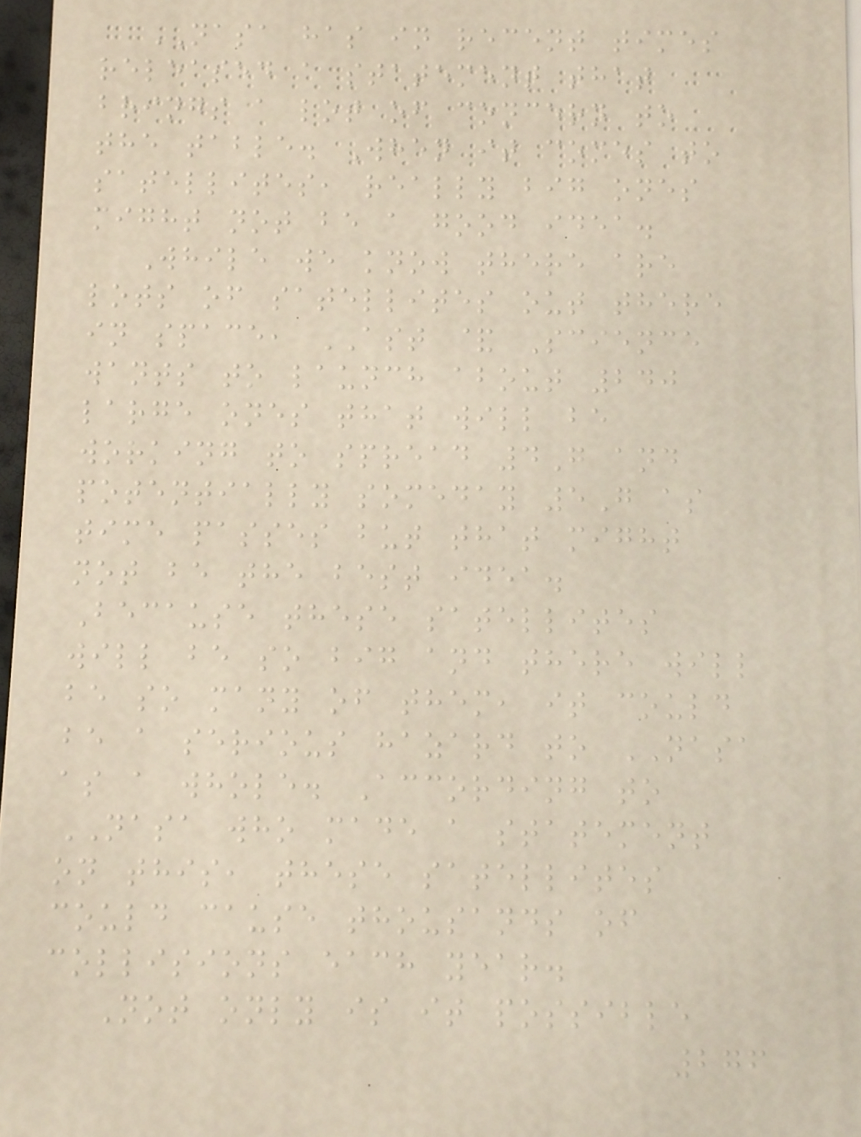NASA has in recent times
released a statement that
brings a lot of concern to
the table. When it comes to
satellites, really big ones
might not be a good idea.
While we know there are
lots of satellites out there
in space, AST & Science
wants to launch about 240
large ones that will be
working to spread 4G and
potentially someday 5G as
time passes but that might
not be the best idea.
Because these satellites
will be so big and there will
be so many of them, it could
be a serious hazard to NASA
as a whole. According to
NASA who made a statement
on this, these satellites
could cause thousands of
collisions each year.
Not only is it possible
276
